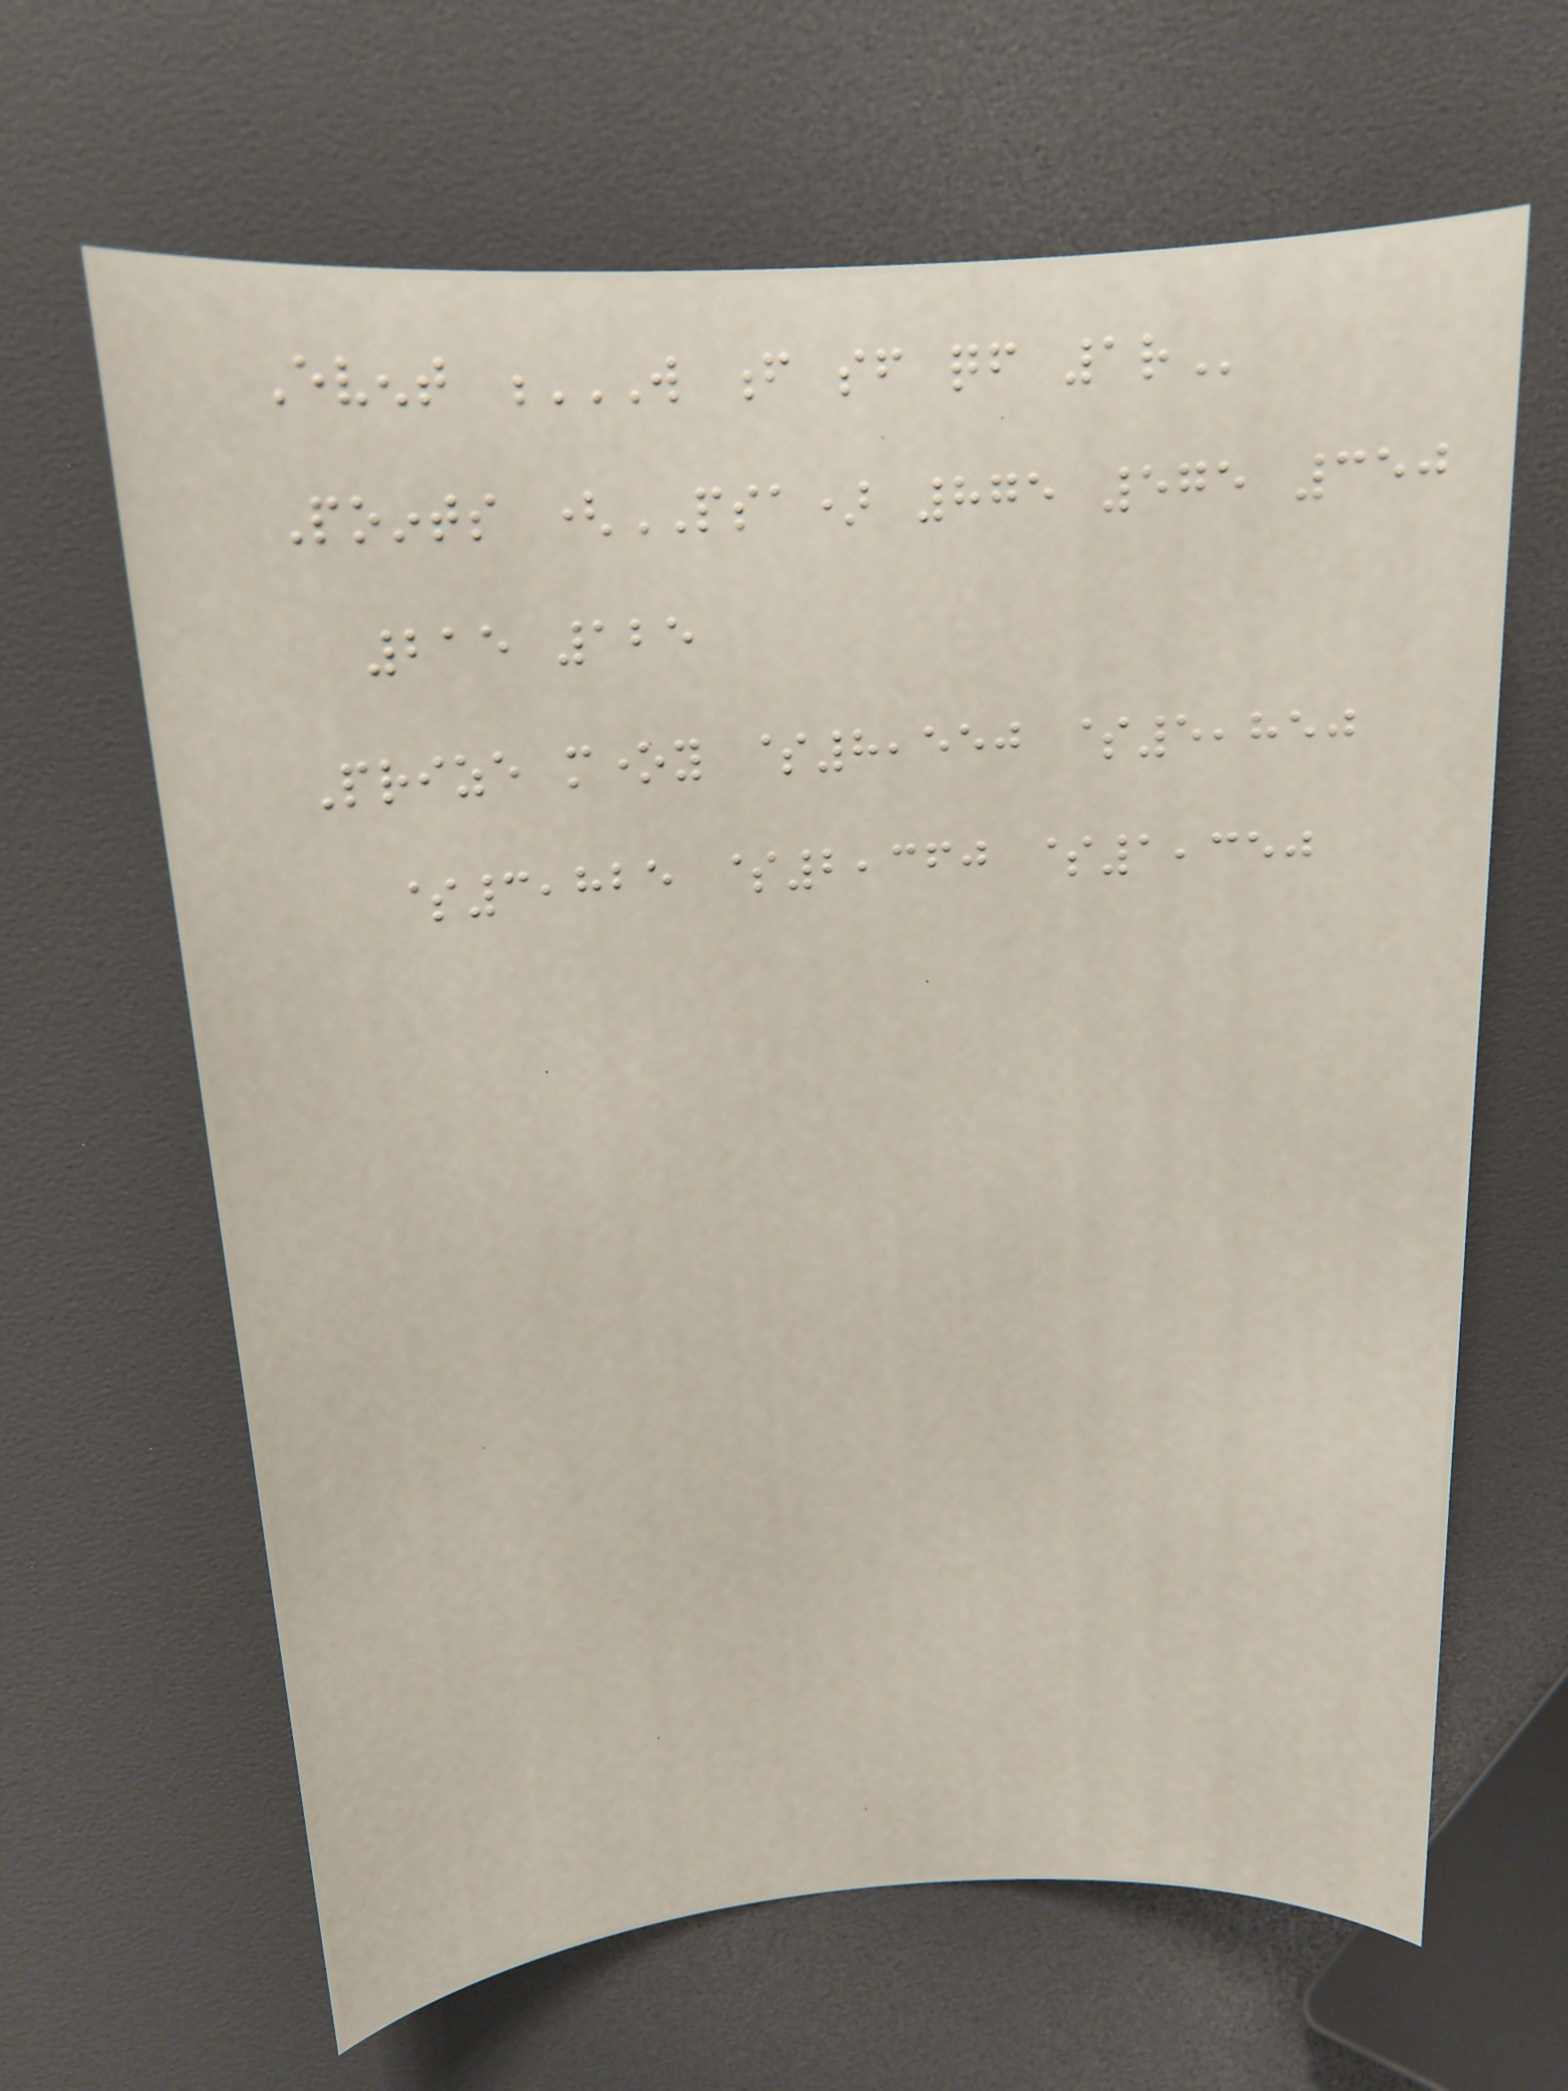Event W F SF QF 1R
Points (PSA) 875 575 350
215 125
Prize money $8,550 $5,850
$3,825 $2,360 $1,350
